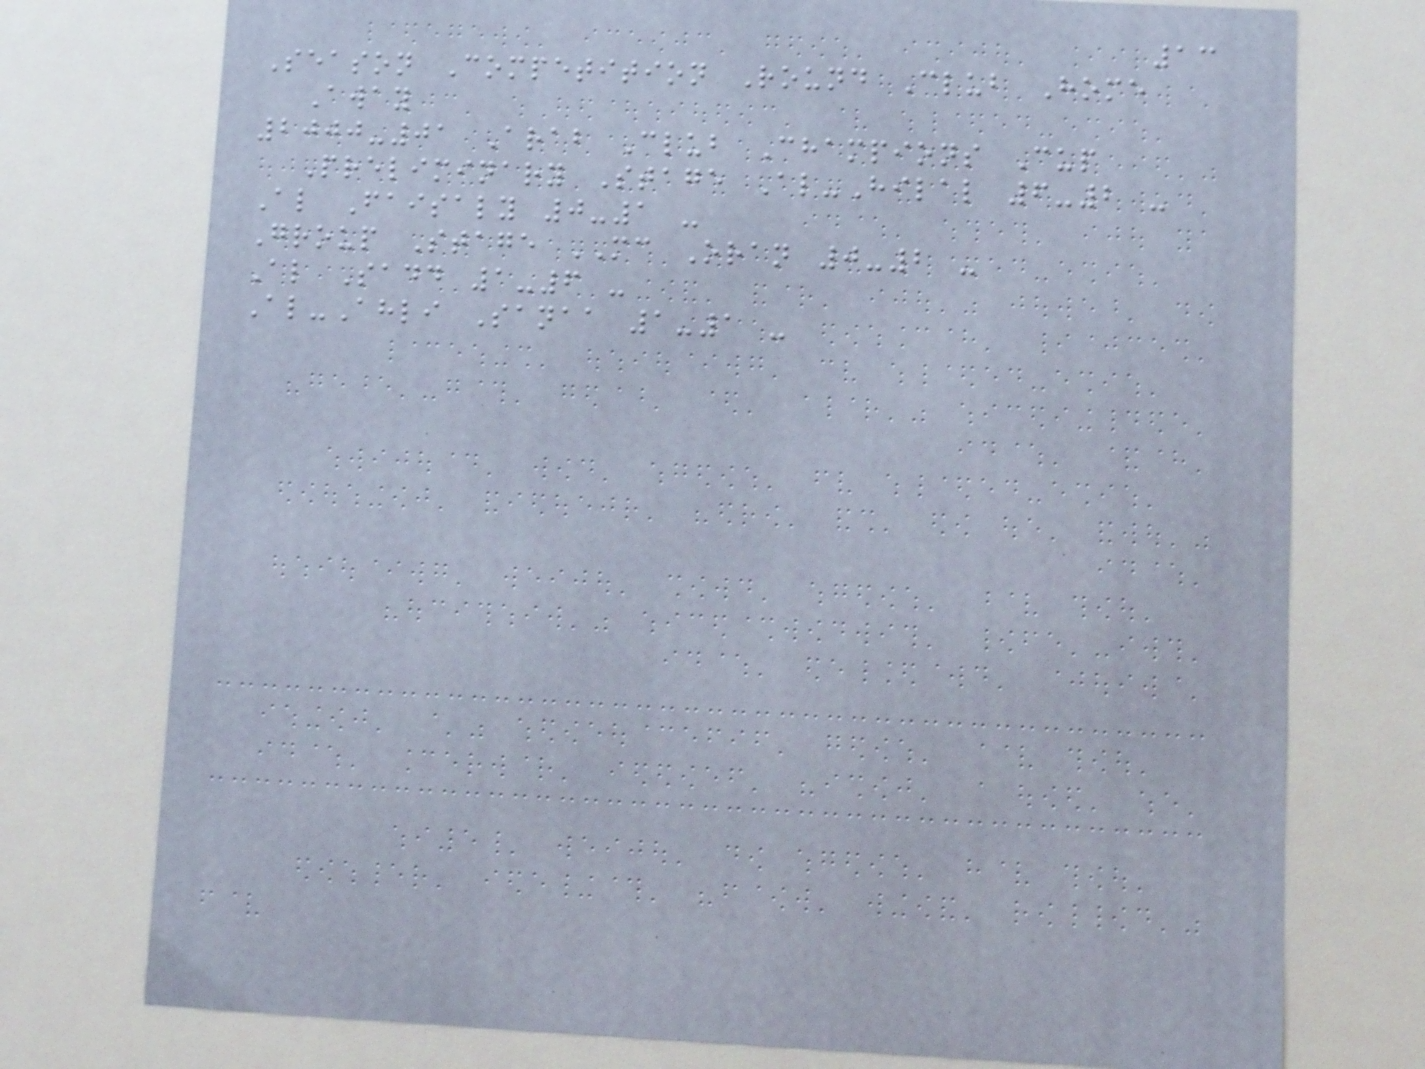13
Season Competition Round Club Home
Away
2000-01 Arab Club Champions Cup
Preliminary Stage Al-Hilal 6-2 -
Al Faisaly 0-1 -
Group Stage MC Oran 0-2 -
Al Sadd 1-6 -
Al-Ahli Sanaa 1-1 -
